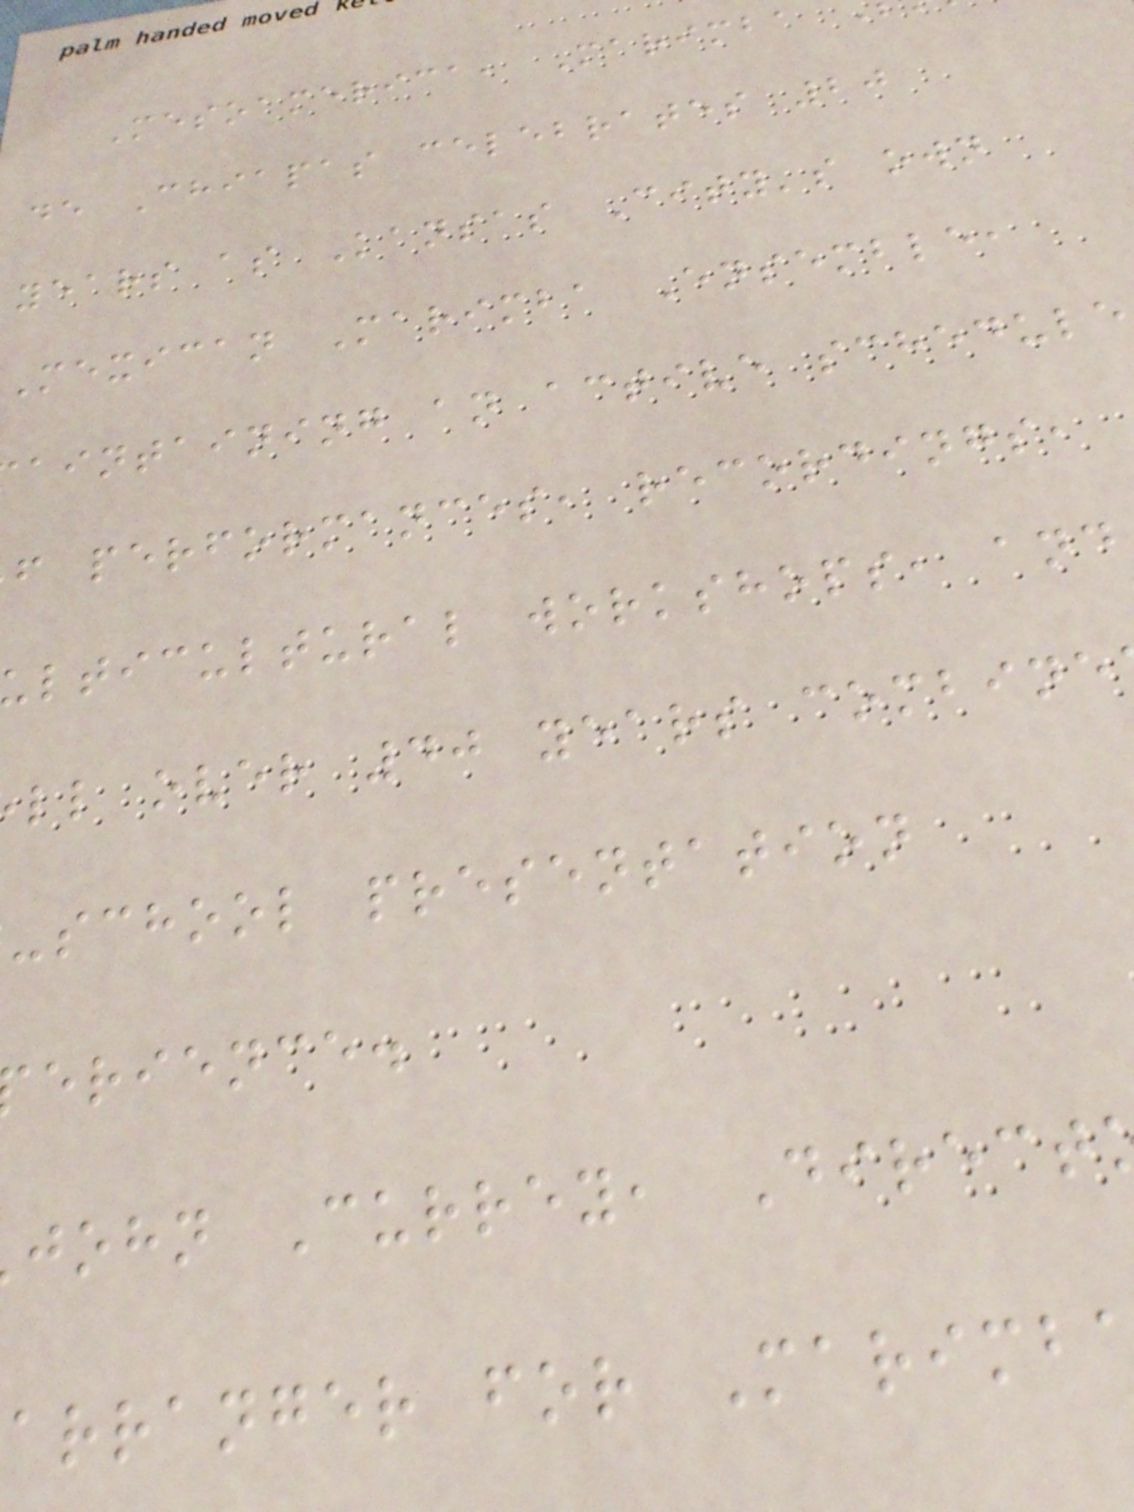Mesoamerica, Marimba
de Chiapas celebrates 20
years as Kansas City's own
Mexican Marimba Ensemble,
aintaining an active schedule
f performances, recordings,
ulticultural workshops, and
ll over 40 years combine
-school presentation
erience.
john Currey, Direct
arranger for Marimb
